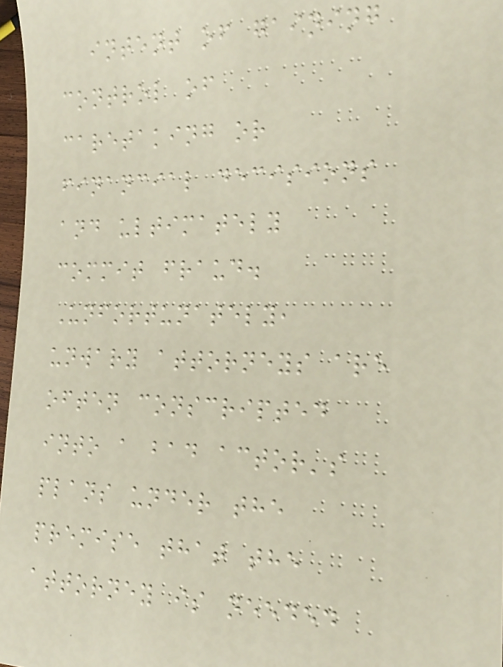intent of gaining
control of
caretaking or
financial decisions
and ultimately
commit fraud.
Unfortunately,
unwary attorneys are
often conscripted
into a bad actor's
plans under the
premise that the
attorney is needed
